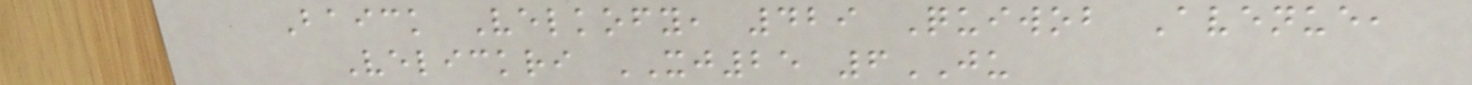Baick Velkofy, 429 Quiwob Avenue,
Velickri XJ25 6JU
